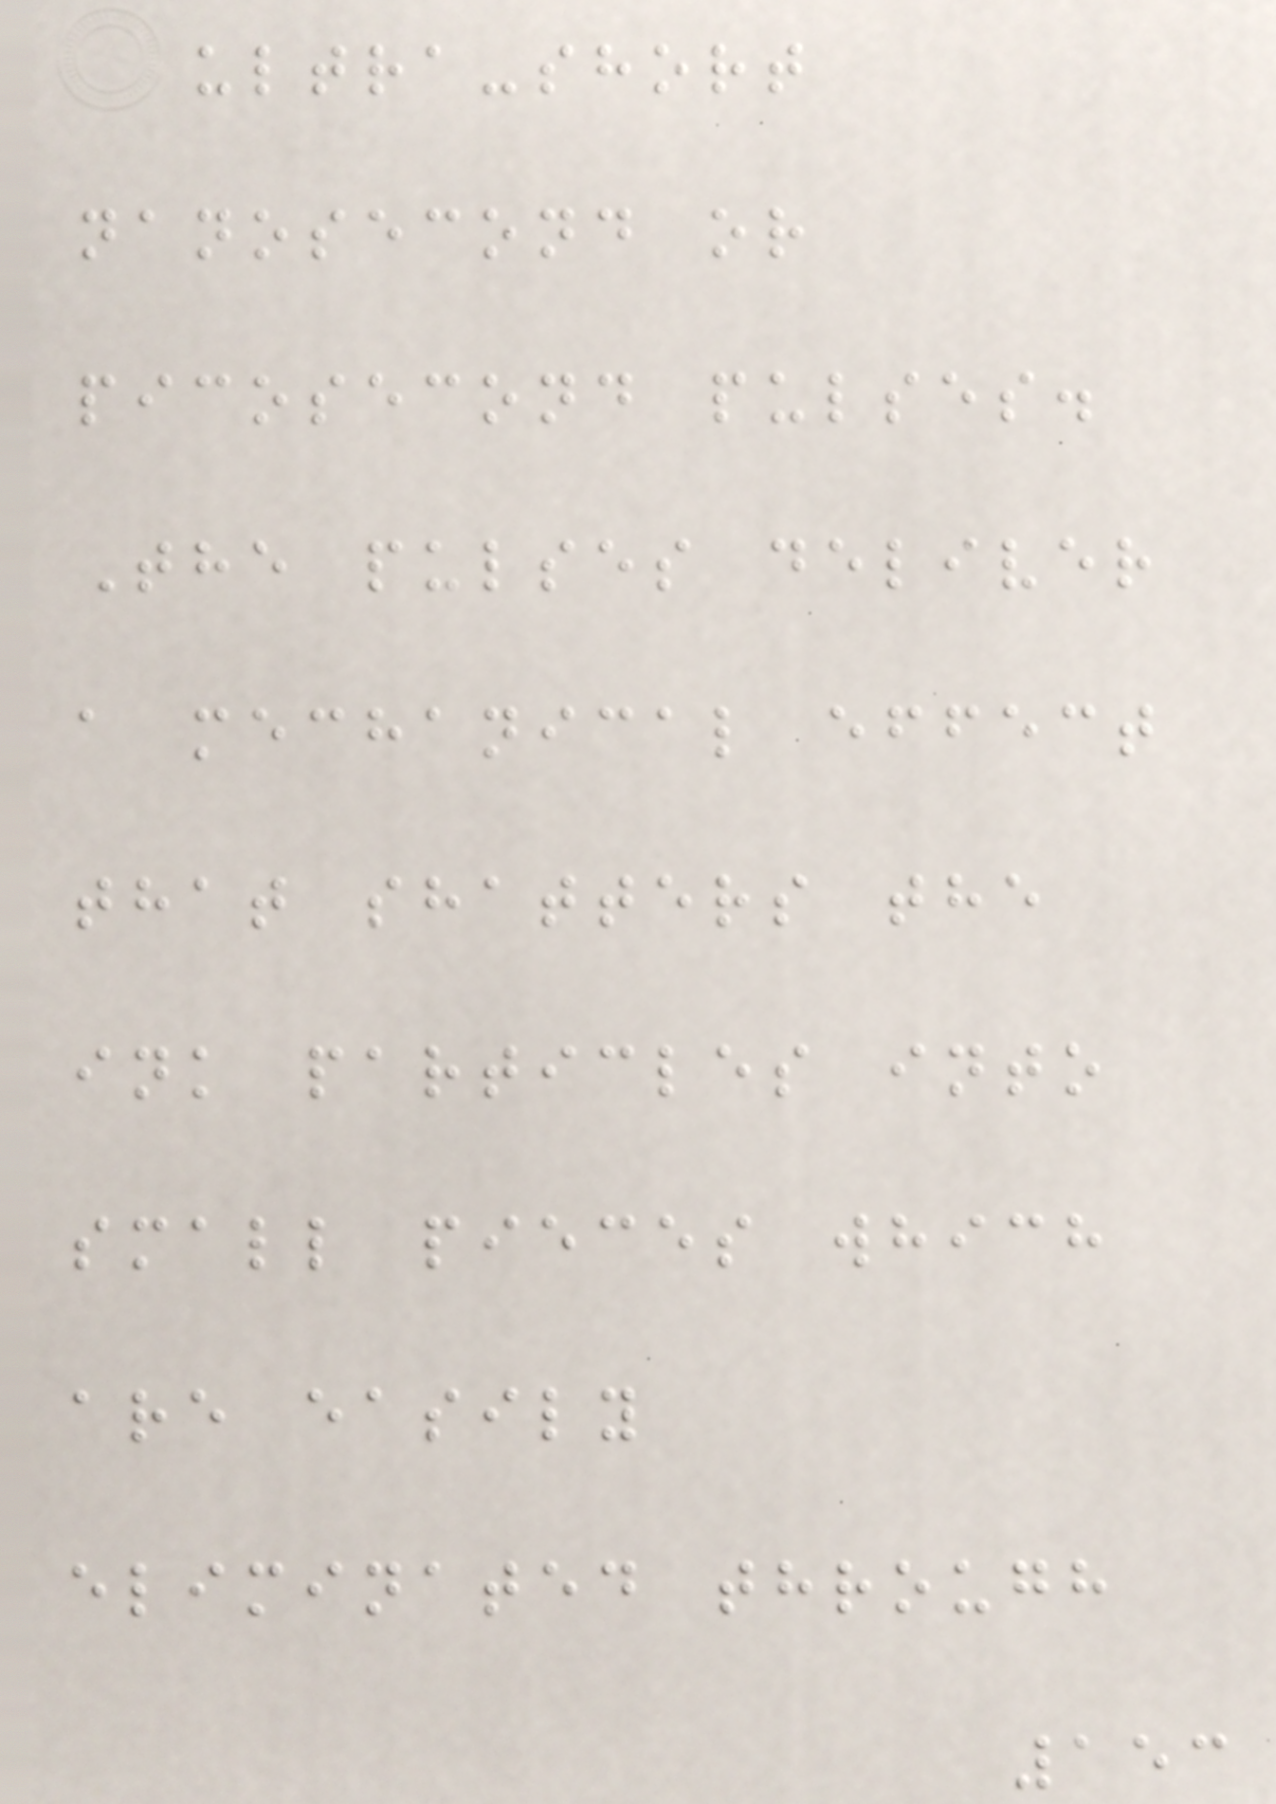ultra-short
nanosecond or
picosecond pulses.
The pulses deliver
a mechanical effect
that shatters the
ink particles into
small pieces which
are easily
eliminated through
153
